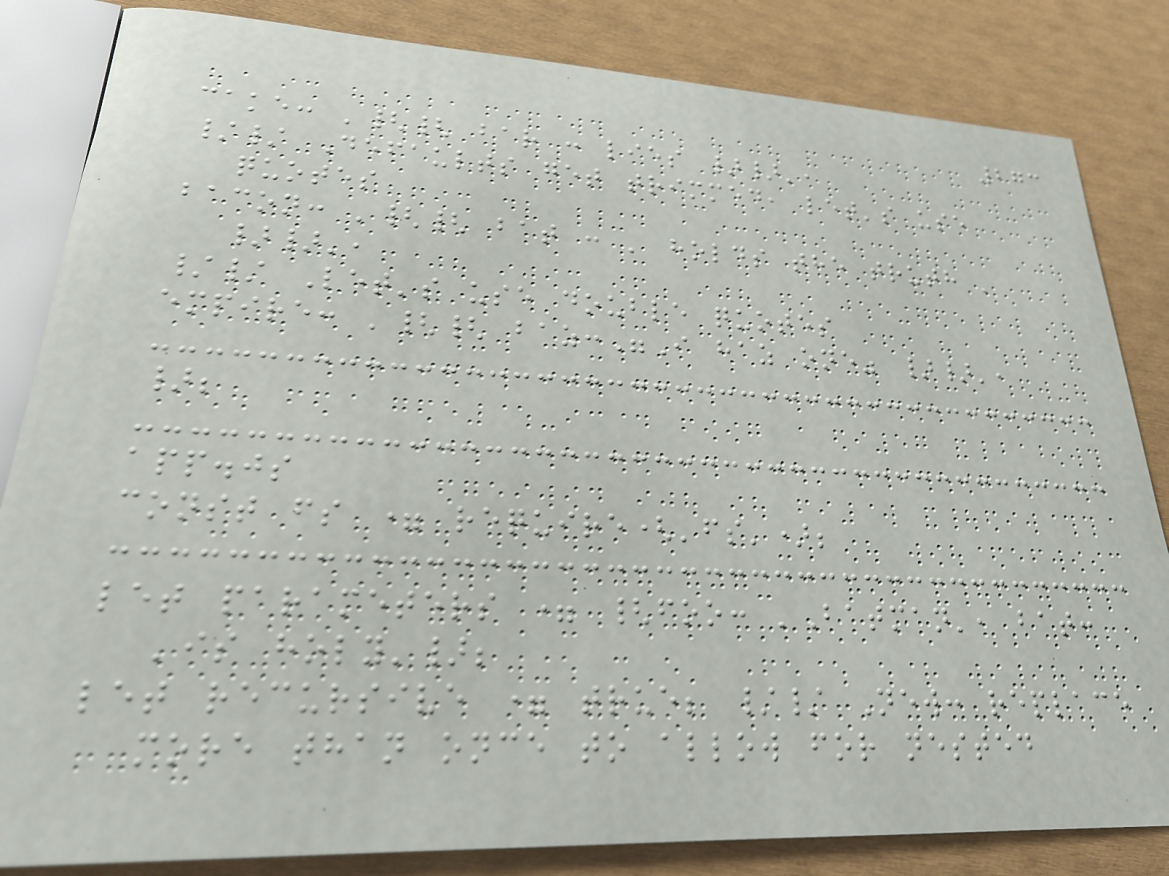273
cake: '{{ bar : lies }}',
// Defaults get trimmed, let's use
quotes
bacon: '{{ bat : ' holds the truth '
}}',
// Let's use double quotes
empire: '{{ baz:"I haz one" }}',
};
app.js
const fs = require('fs');
let parameters = {foo: 'Batman', bat:
'is holy'};
let recursive = true; // New: replace
more than once to allow for nested
